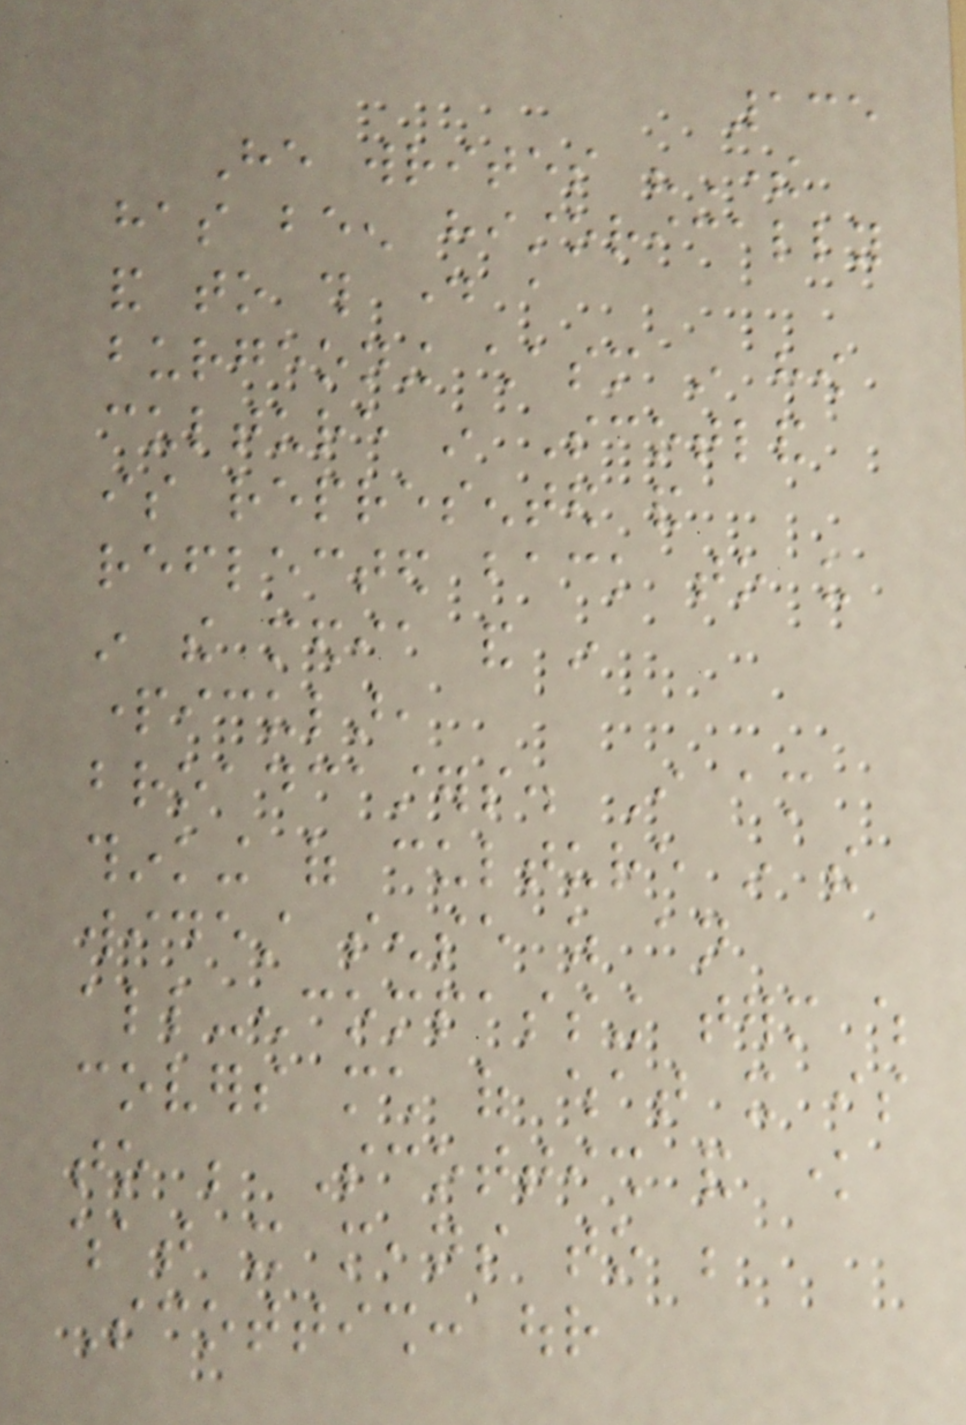135
He writes "There
has been historically
and to this day a
burgeoning chasm in how
culture in Scotland
is represented and
reflected back to us
in the media and in
particular,
broadcasters. I am
thinking of culture in the
widest sense as an
all-encompassing term which
covers much of what it is
to be Scottish and know
what it means to be
Scottish: our
